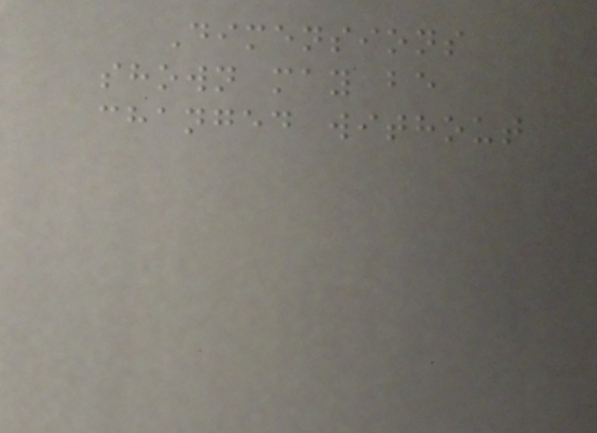Dimensions
shown may be
changed without
